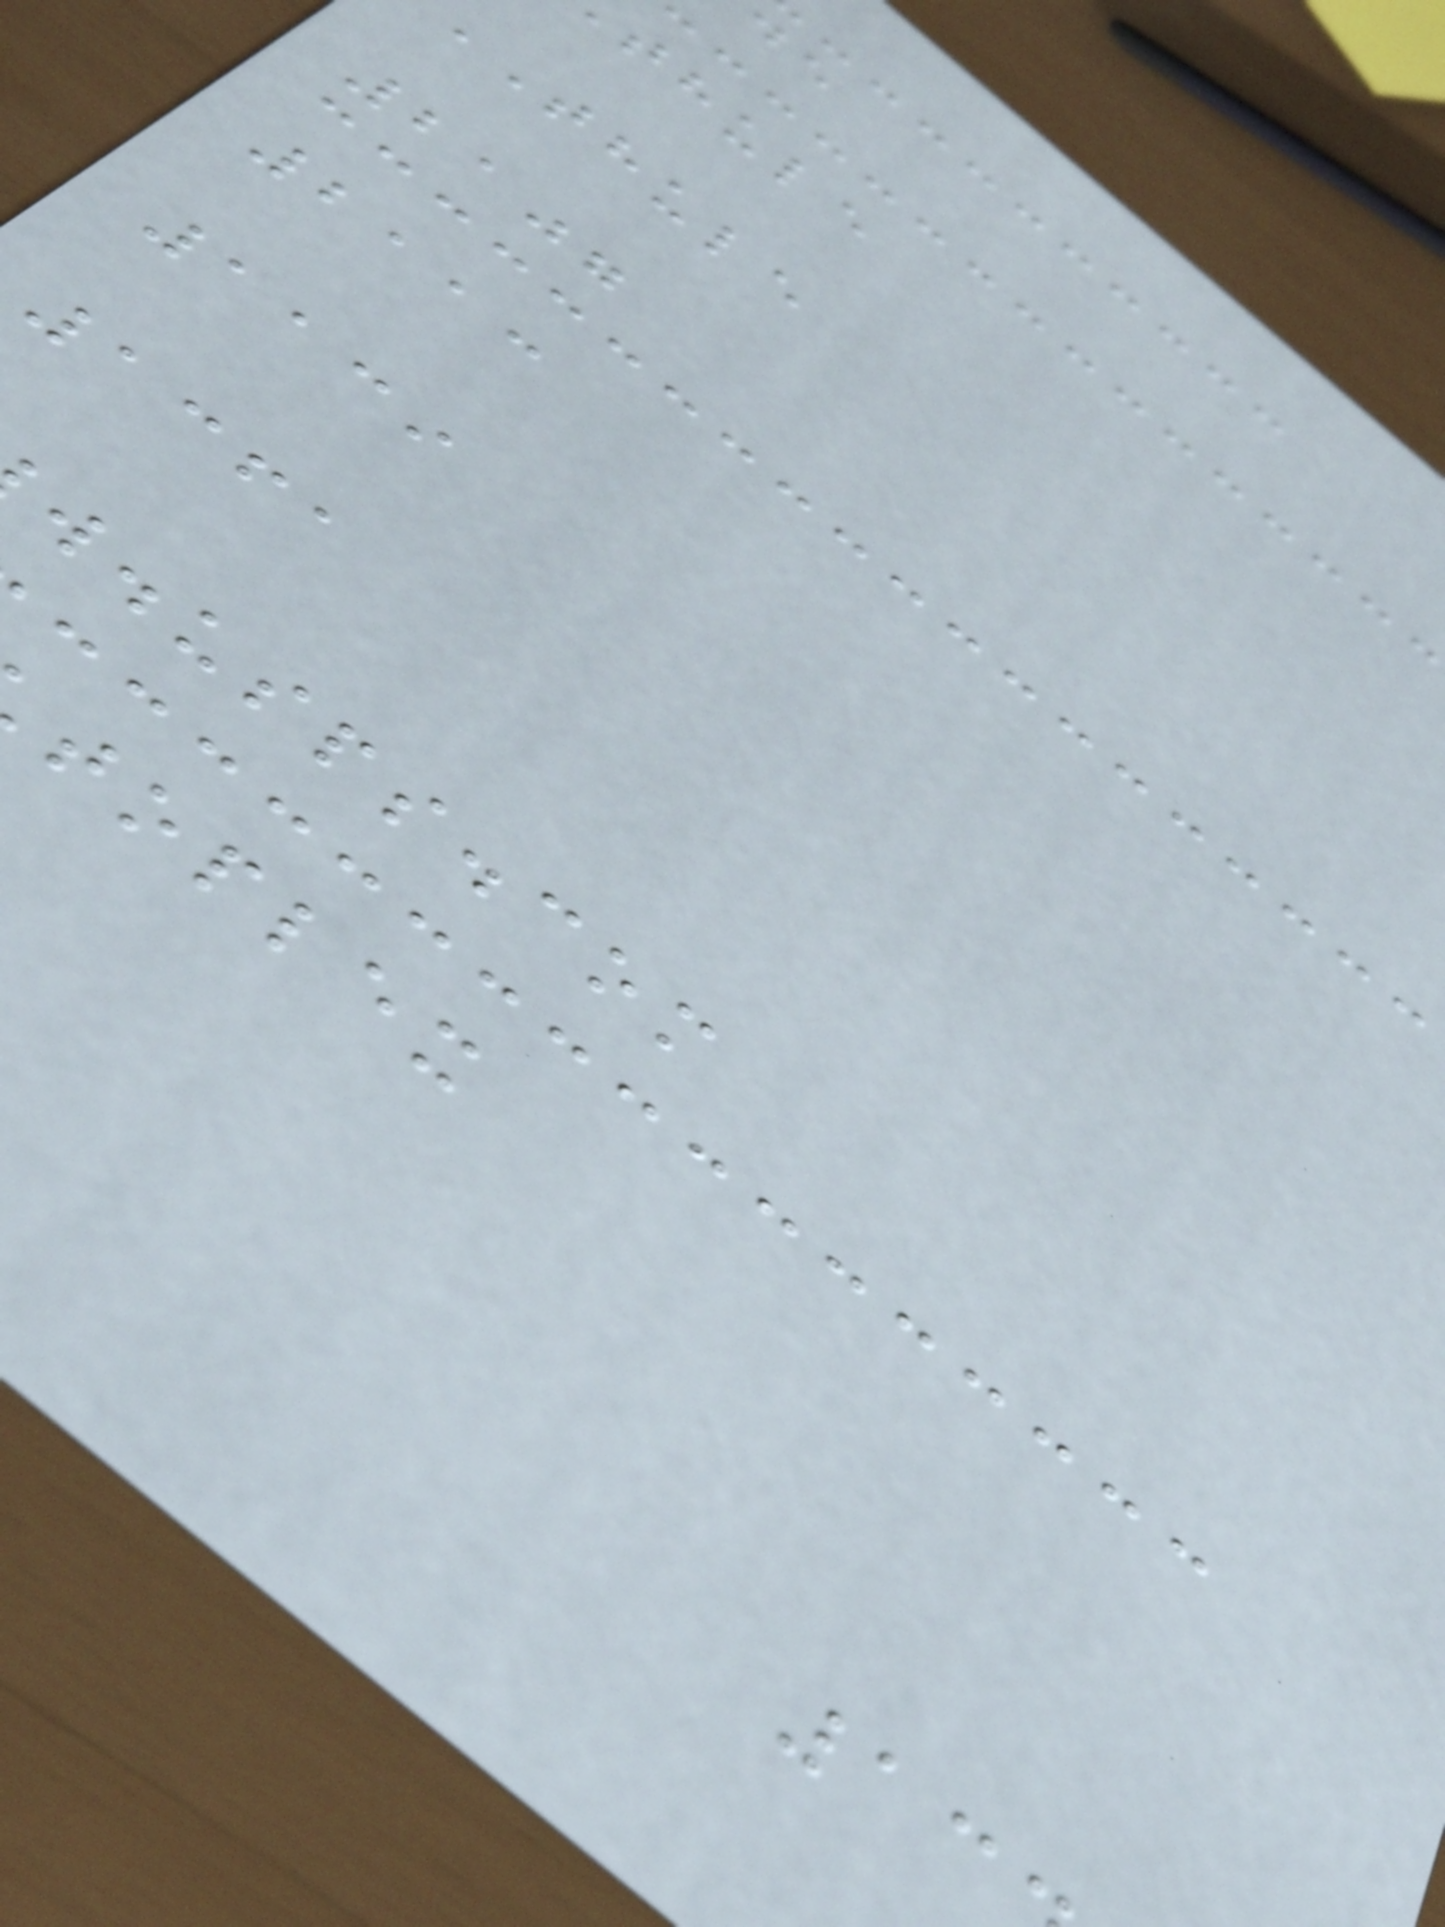thule
thule
2107
2113
1139
1361
w.usps.com
toplex
